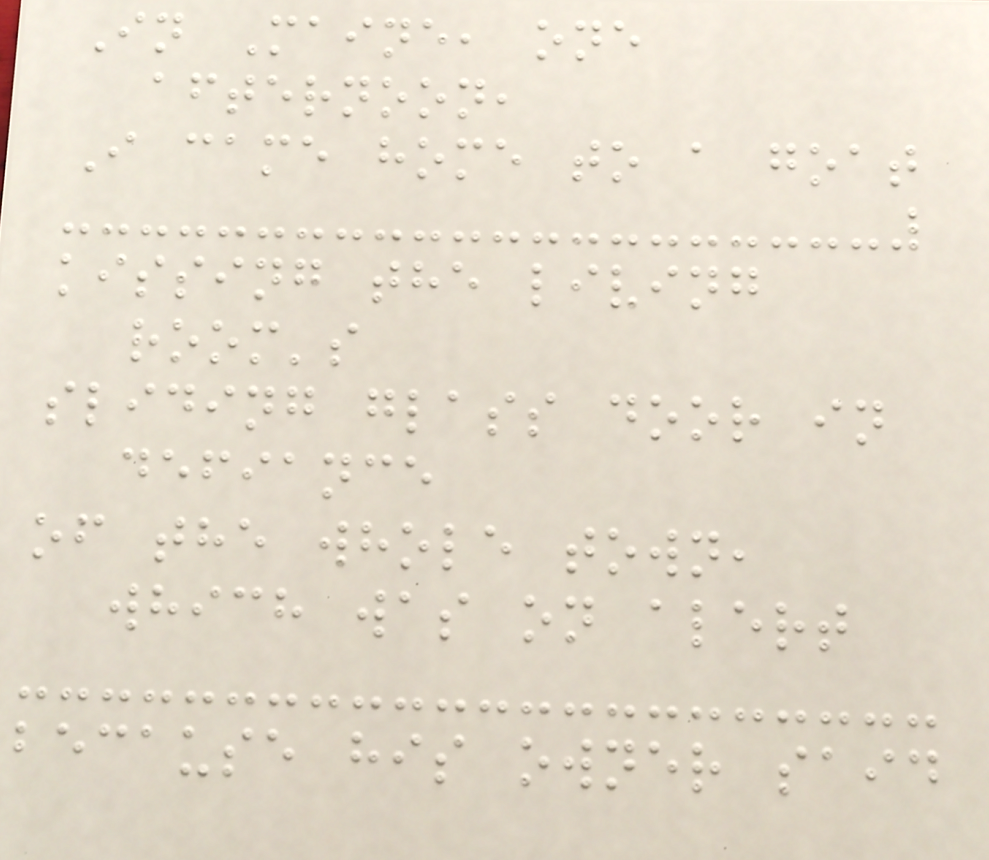In Maine, one
afternoon,
I came home to a goat
kissing the living
room's
sliding glass door in
defiance
of the whole town,
which was on alert
because his owner said
